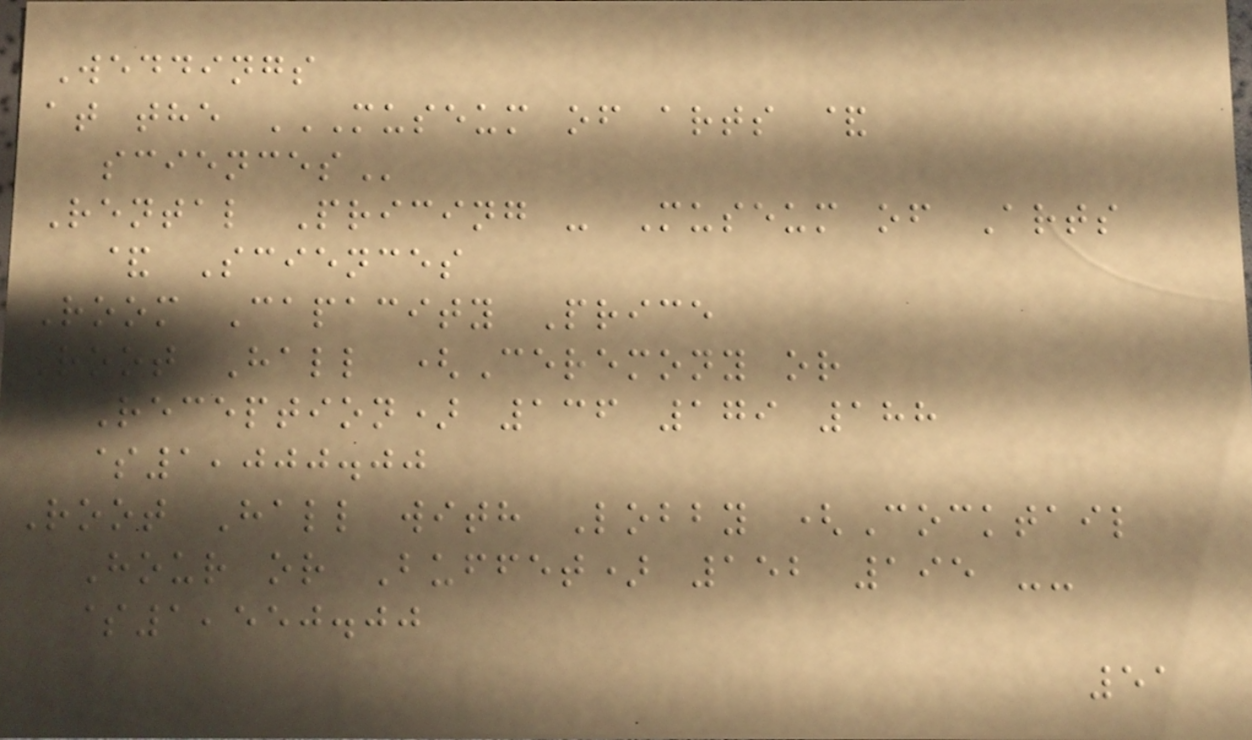Weddings
at the MUSEUM OF ARTS &
SCIENCES
Rental Pricing - Museum of Arts
& Sciences
Room Capacity Price
Root Hall (Ceremony or
Reception) 136 179 188
$1,000.00
Root Hall with Lobby (Cocktail
Hour or Buffet) 152 195 --
$1,550.00
51
